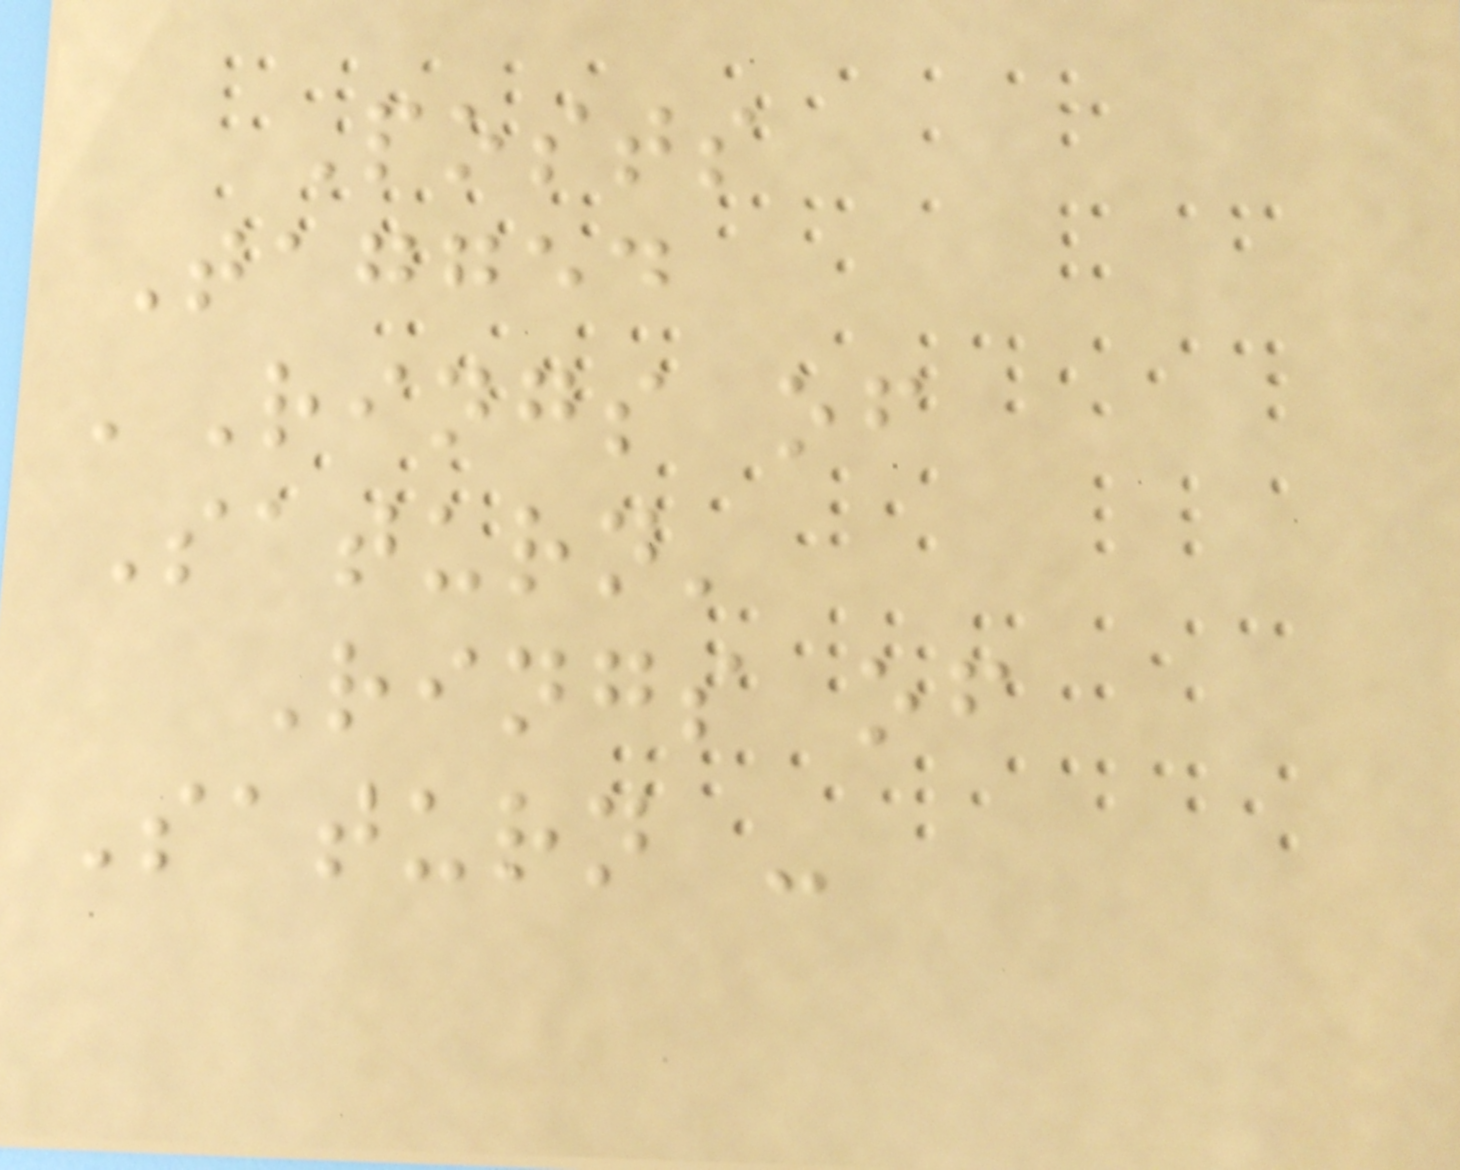Posts
Tagged
'Rings of
Saturn'
Rings of
Saturn -
